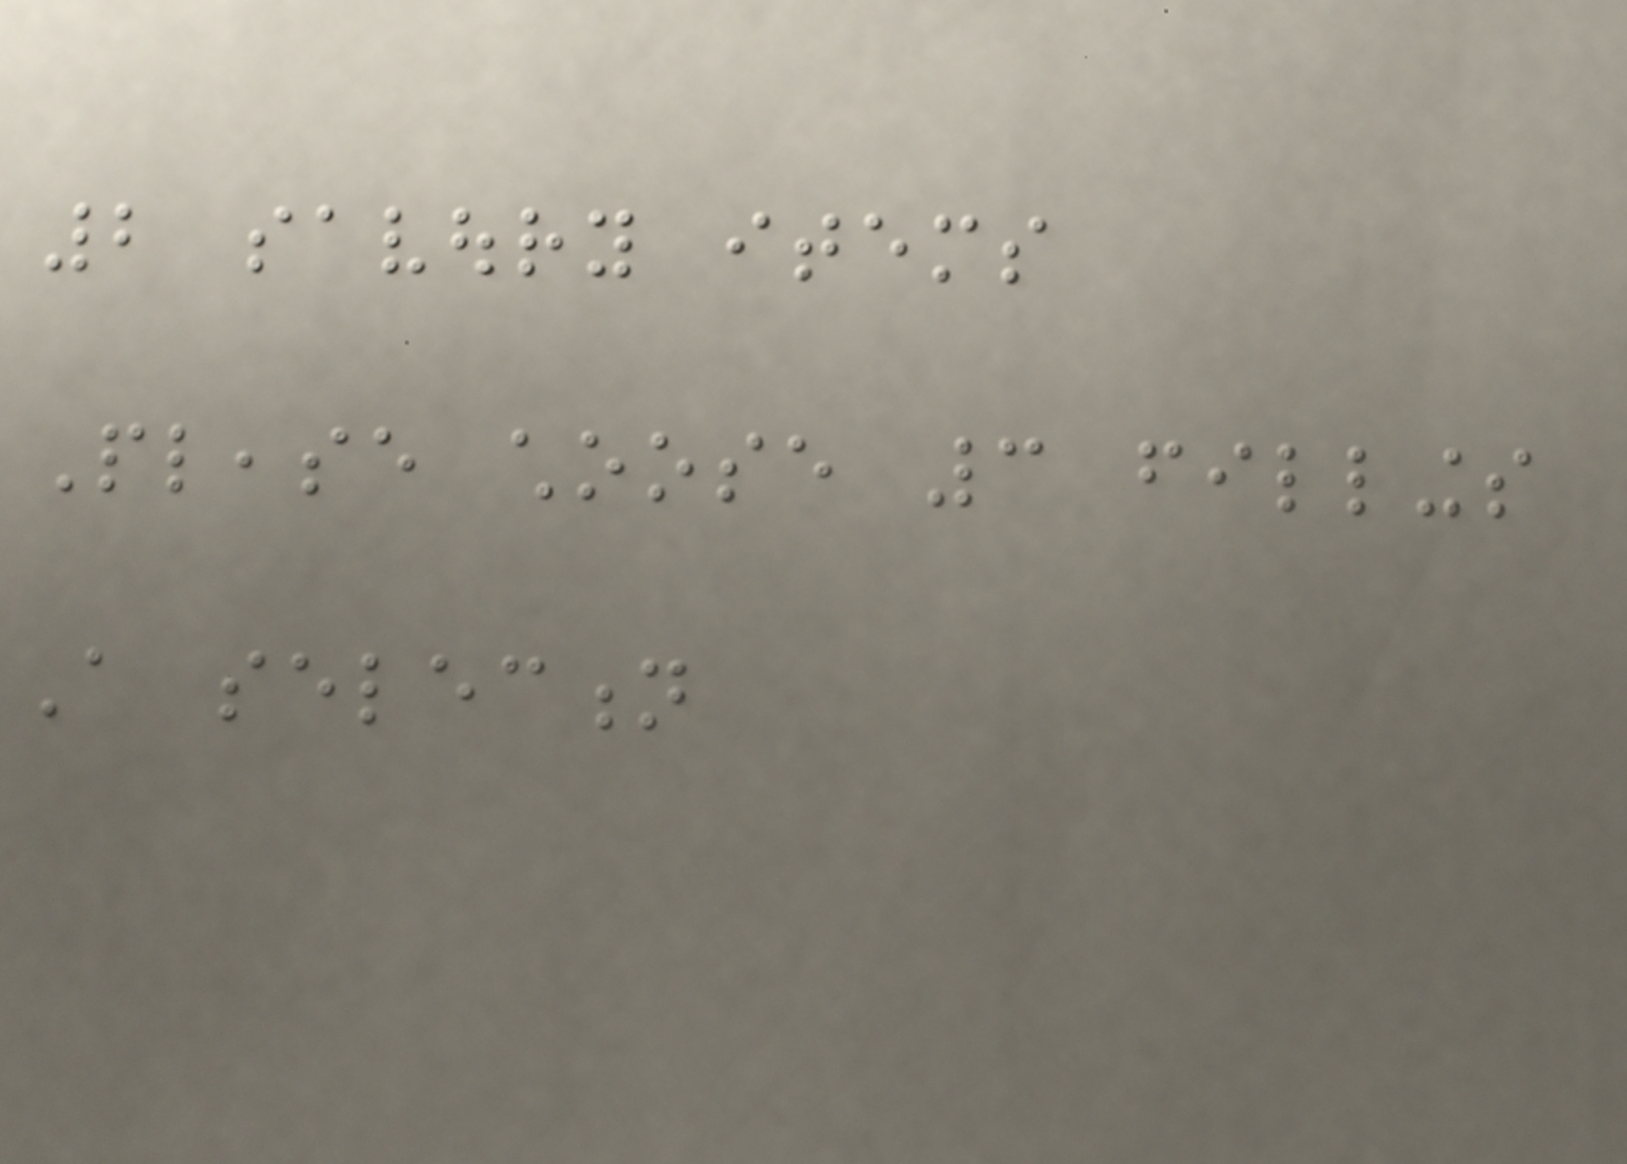2 savoury items
Please choose 3 fillings
A selection
